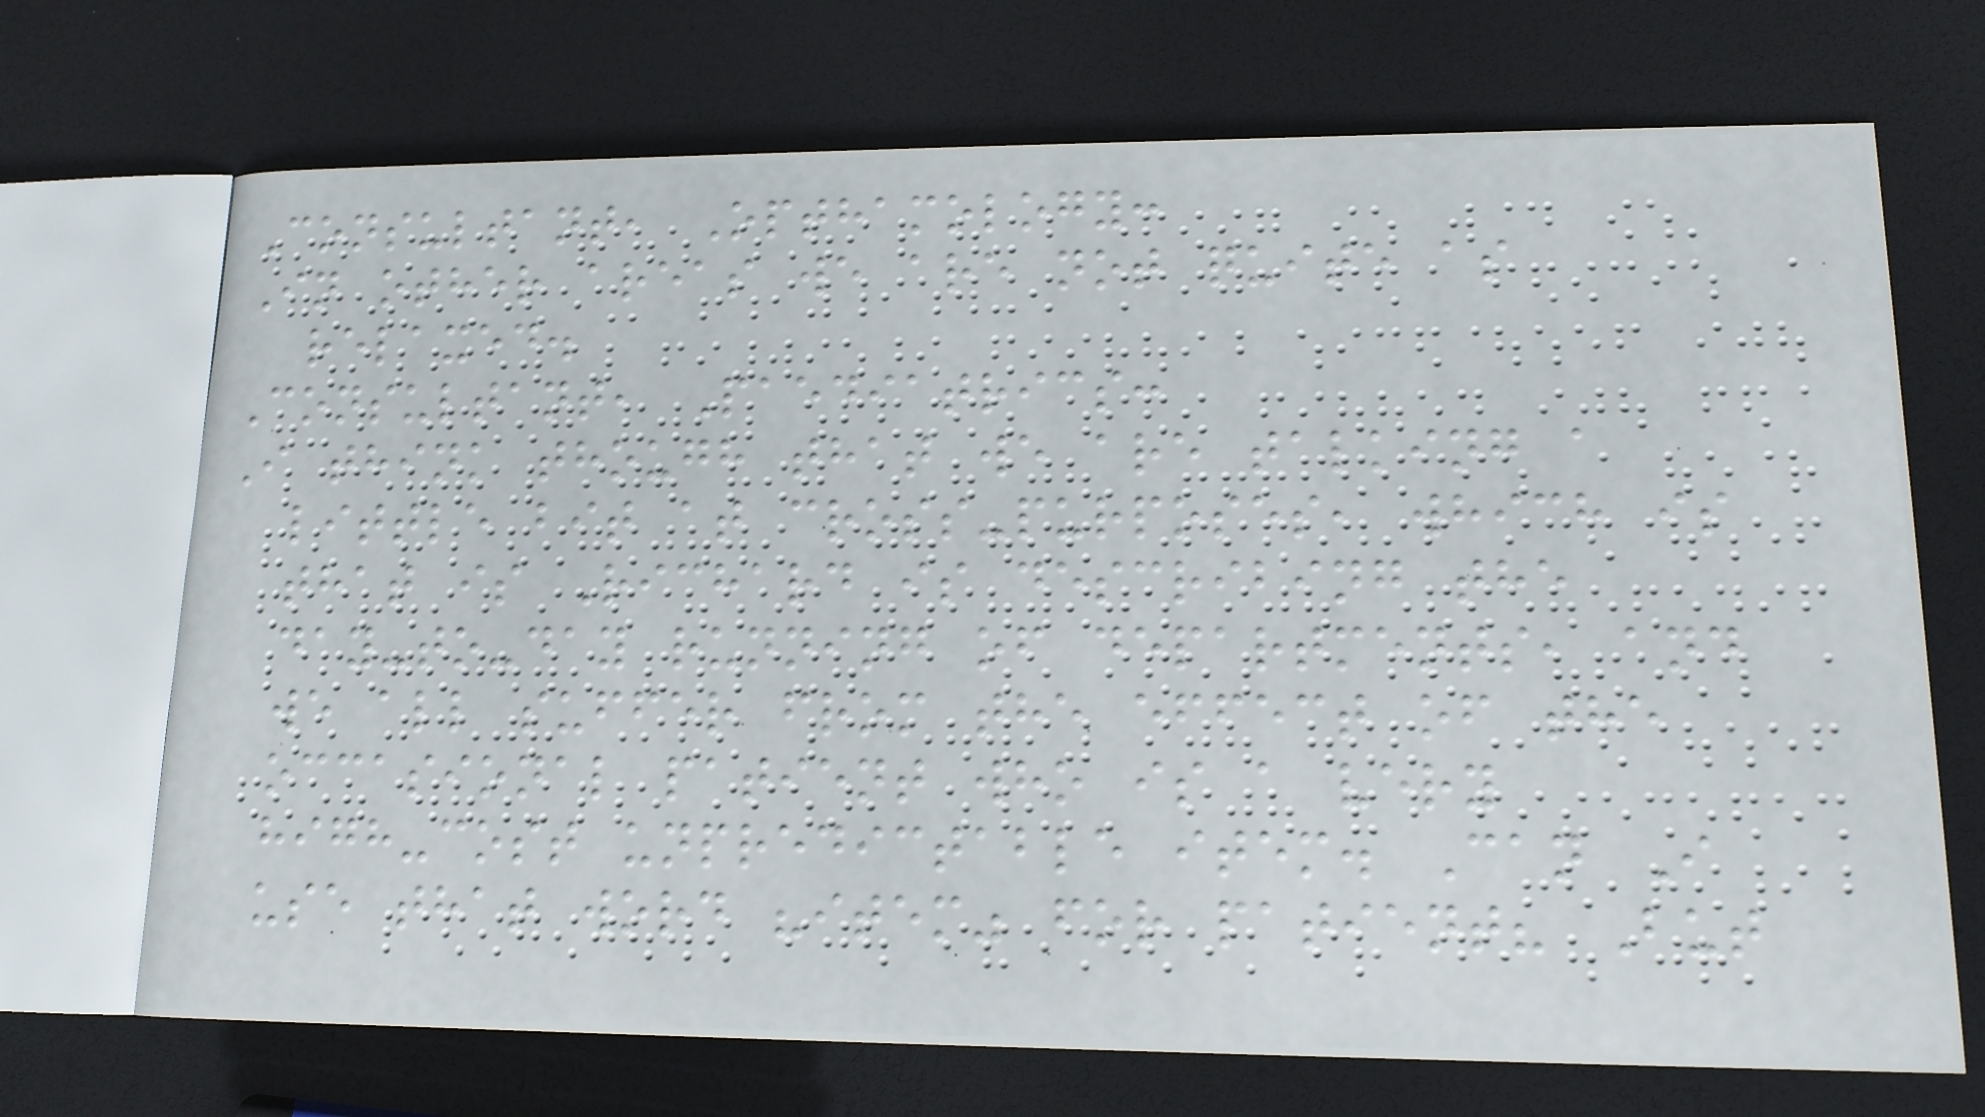Consultant, Opthamology:
In other areas we are not quite as
relaxed.
Consultant, Paediatrics:
I think though that we are talking a
little bit at cross-purposes, which is
that is Richard is describing the
day-to-day running of departments, and
we all suffer from the effect of the
occasional patient who is a very
high-cost unpredictable item. Can I
use that word "item" for patient? But
